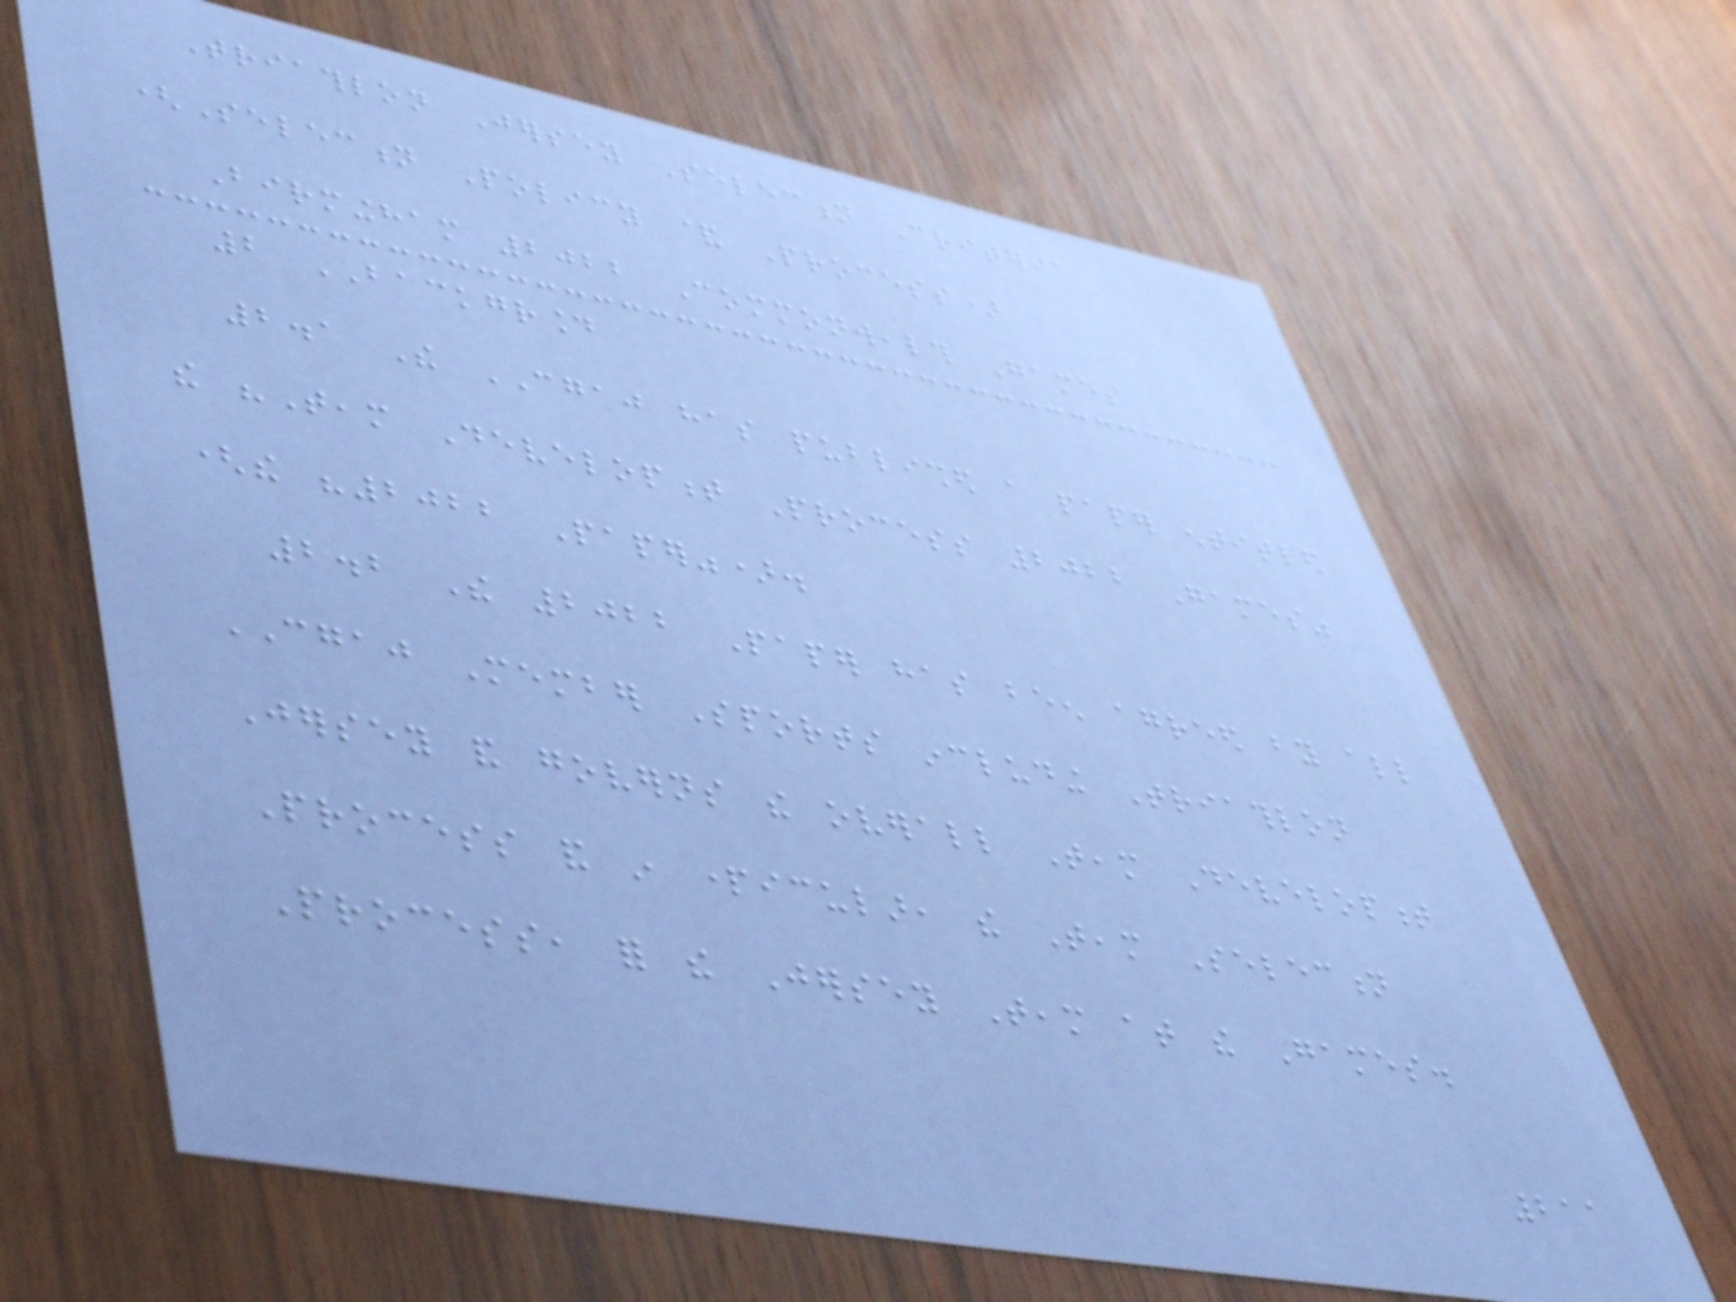Triathlon Jersey Selection Criteria
(Selection Policy & Process)
Birmingham 2022 Commonwealth Games
2 BACKGROUND
2.1 The CGAJ has published a paper entitled
the "Team Development Process 2022 Games"
(the "2022 Paper").
2.2 The 2022 Paper has been agreed by all
CGAJ Member Sports including Triathlon
Jersey and governs the overall Team Development
Process and in particular, the Team Selection
Process, for the Jersey Team at the Games.
211
